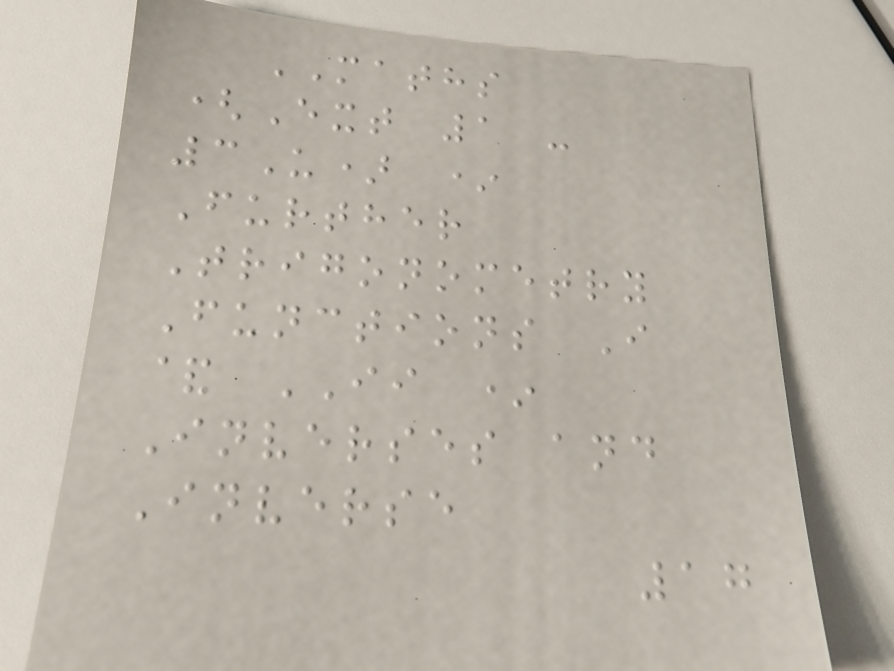MATHS
(Ext 1 -
3U) *
Further
Trigonometry
Functions I
& II *
Inverses and
Inverse
17
